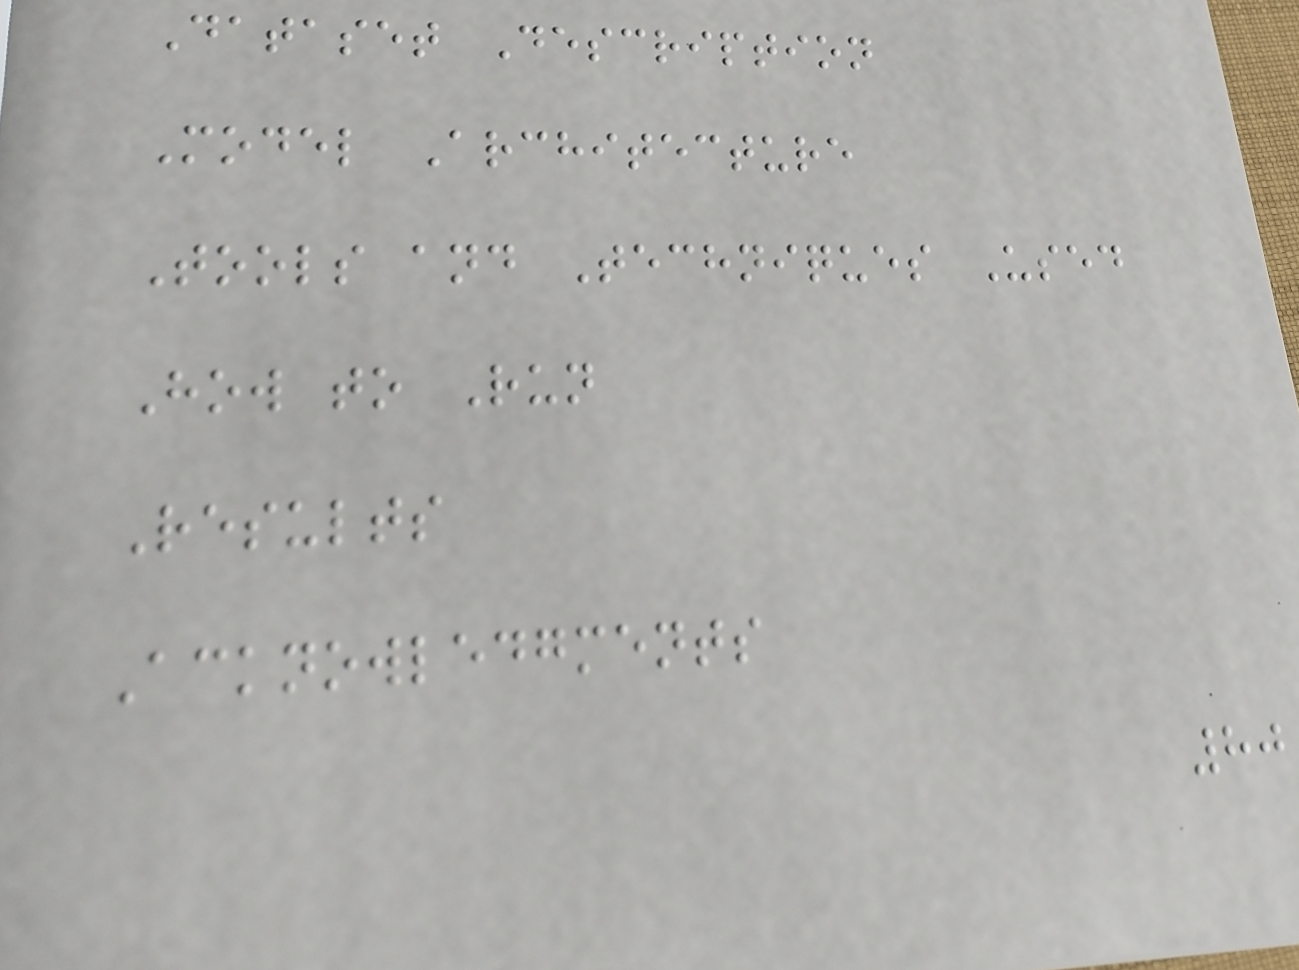Dataset Description
Model Architecture
Tools and Techniques Used
How to Run
Results
Acknowledgments
80
